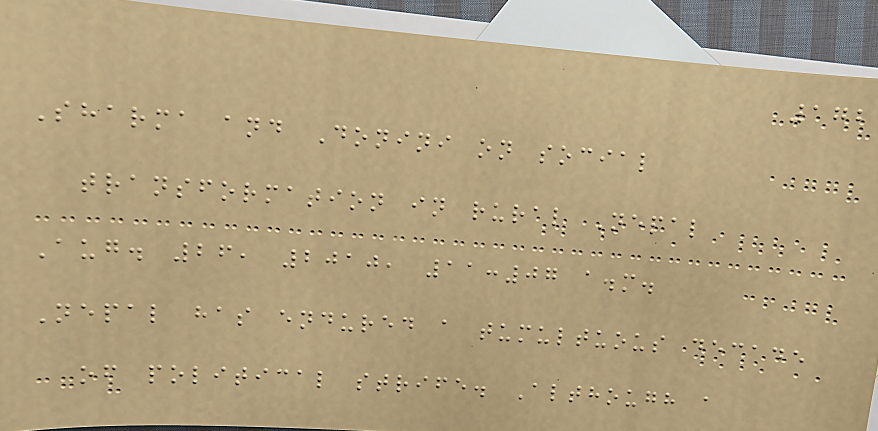172
Sharma and Donini on social
transformation in rural Nepal
Aug. 26, 2010, 11:07 a.m.
Nepal has endured a tumultuous decade
of political strife. Although a
